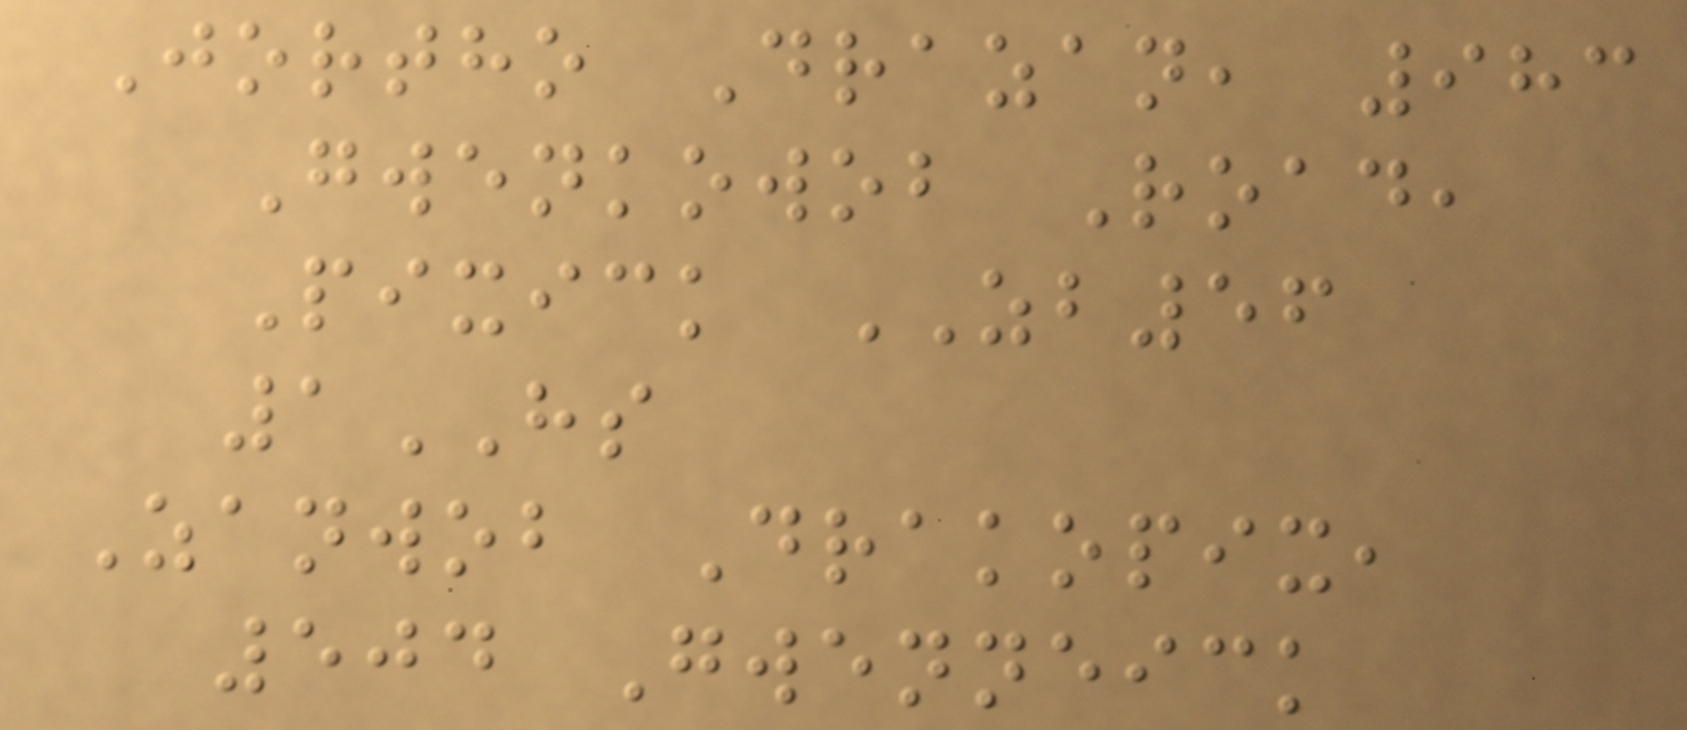Jortho Drazan, 983
Gwenkowob Road,
Pixick ZB56
1HS
Zanwob Drakopix,
504 Gwenneick
